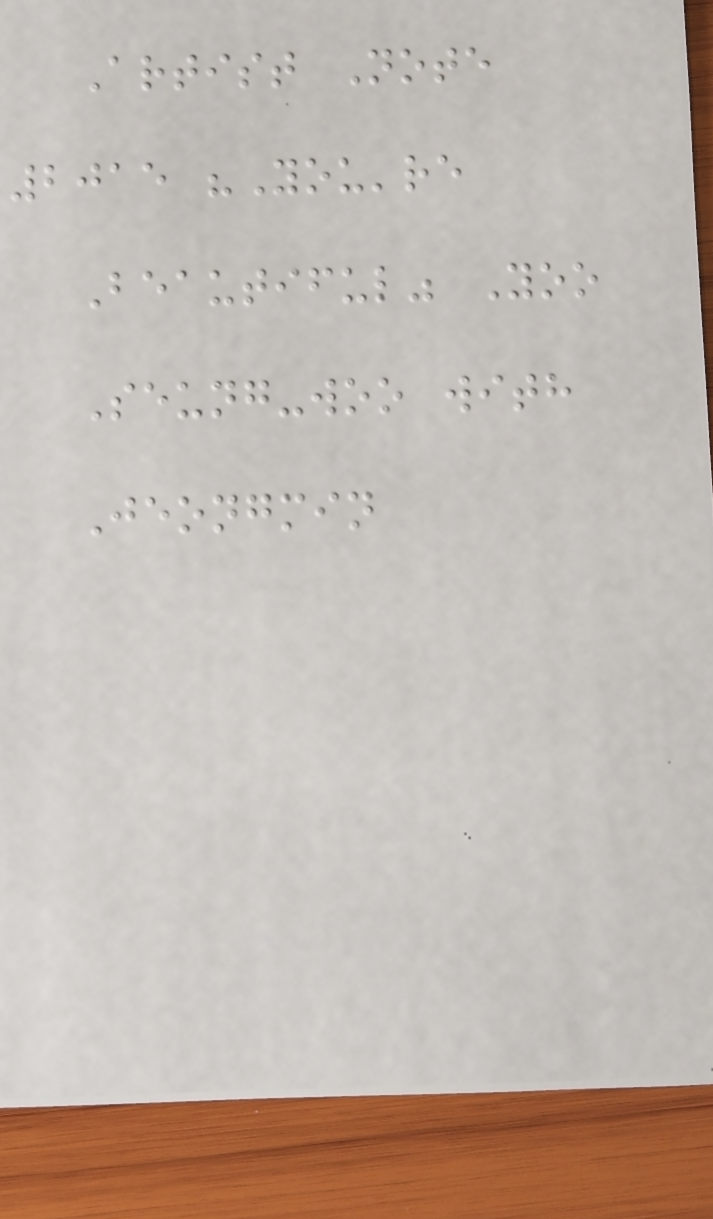Artist Note
2015 "You're
Beautiful" Yoo
Seung-woo with
Jeongmin
